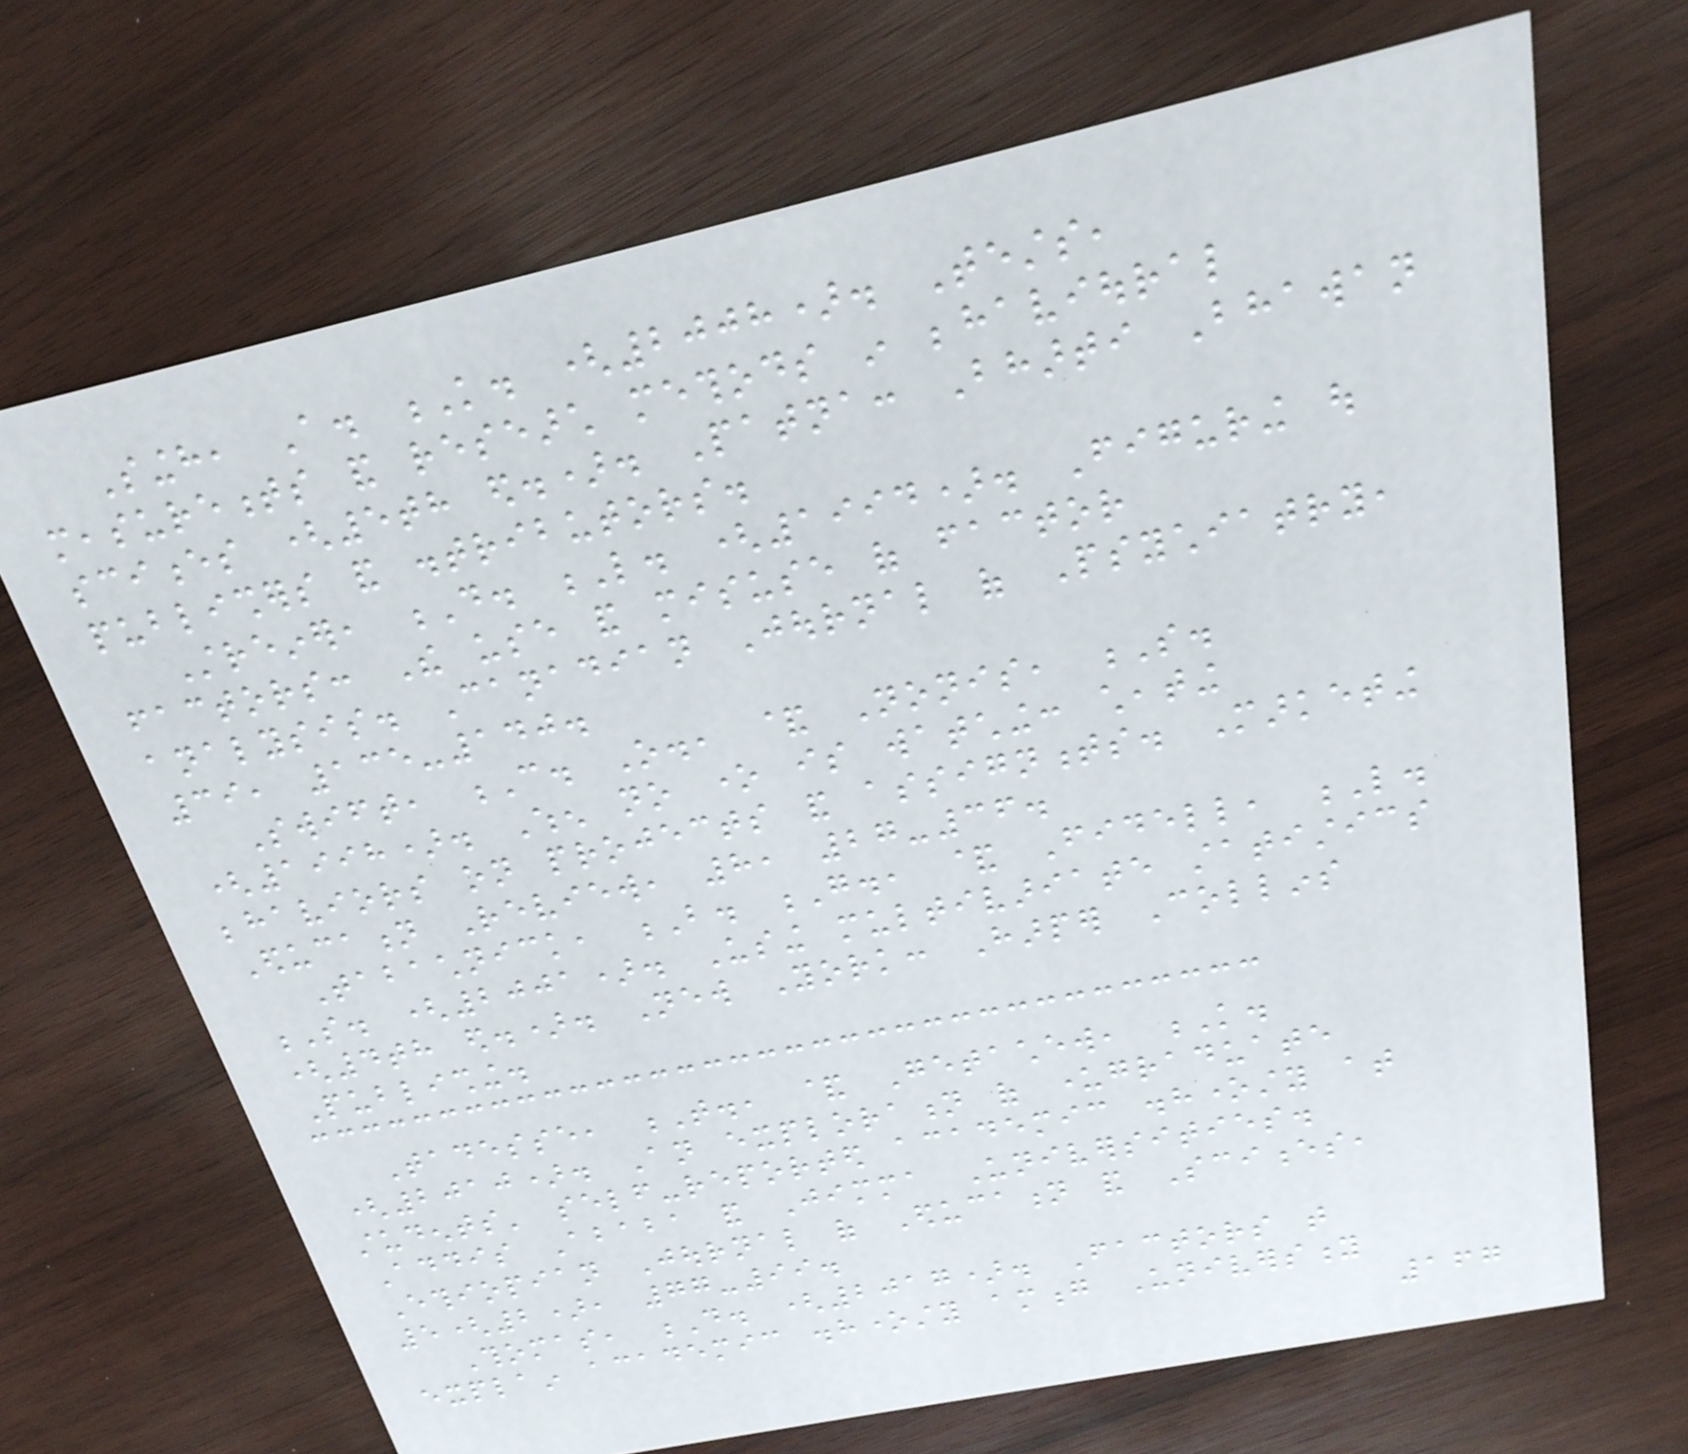Singh, A. K. (2008). Tests,
measurements and research methods in behavioural
sciences (5th ed.). Patna: Bharti Bhawan
publishers and distributors.
Streiner, D. L. (1994). Figuring out
factors: The use and misuse of factor
analysis. Canadian Journal of Psychiatry,
39, 135-140.
Swift, C. O., & Nonis, S.
(1998). When no one is watching: cheating
behaviors on projects and assignments. Marketing
Education Review, 8, 27-36.
Tabachnick, B. G., & Fidell, L.
S. (2001). Using multivariate statistics
(4th ed.). New York: Harper Collins
Publishing.
Tadesse, T., & Getachew, K.
(2010). An exploration of undergraduate
students' self-reported academic dishonesty at
Addis Ababa and Jimma Universities.
Ethiopian Journal of Education and Sciences,
5(2), 77-99.
Thomas, D. (2017). Factors that
explain academic dishonesty among University
167
